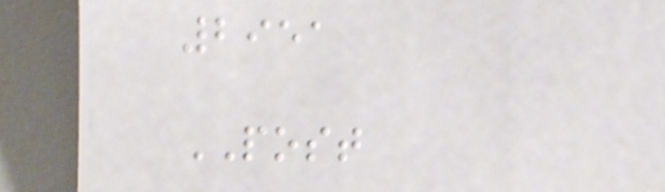2951
POST
